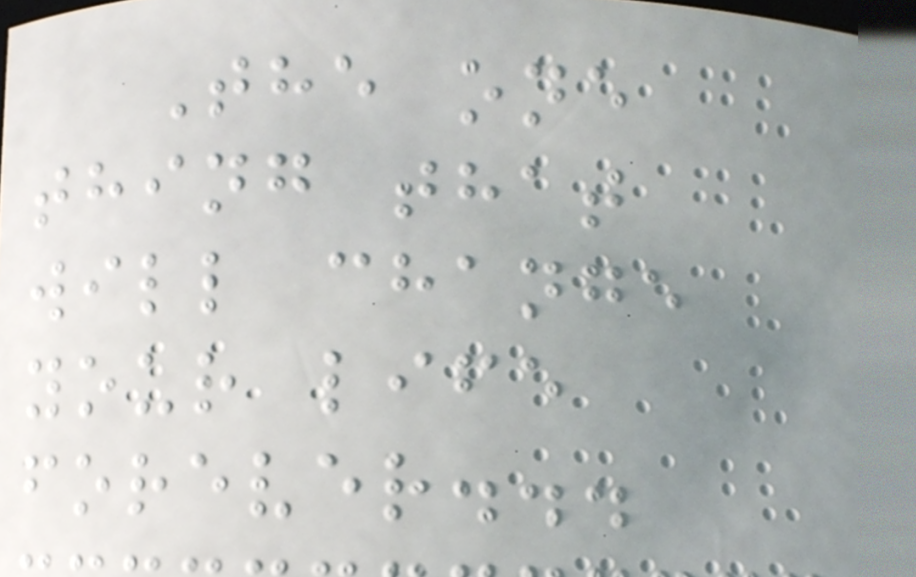The one
thing that
will change
your life
forever...
